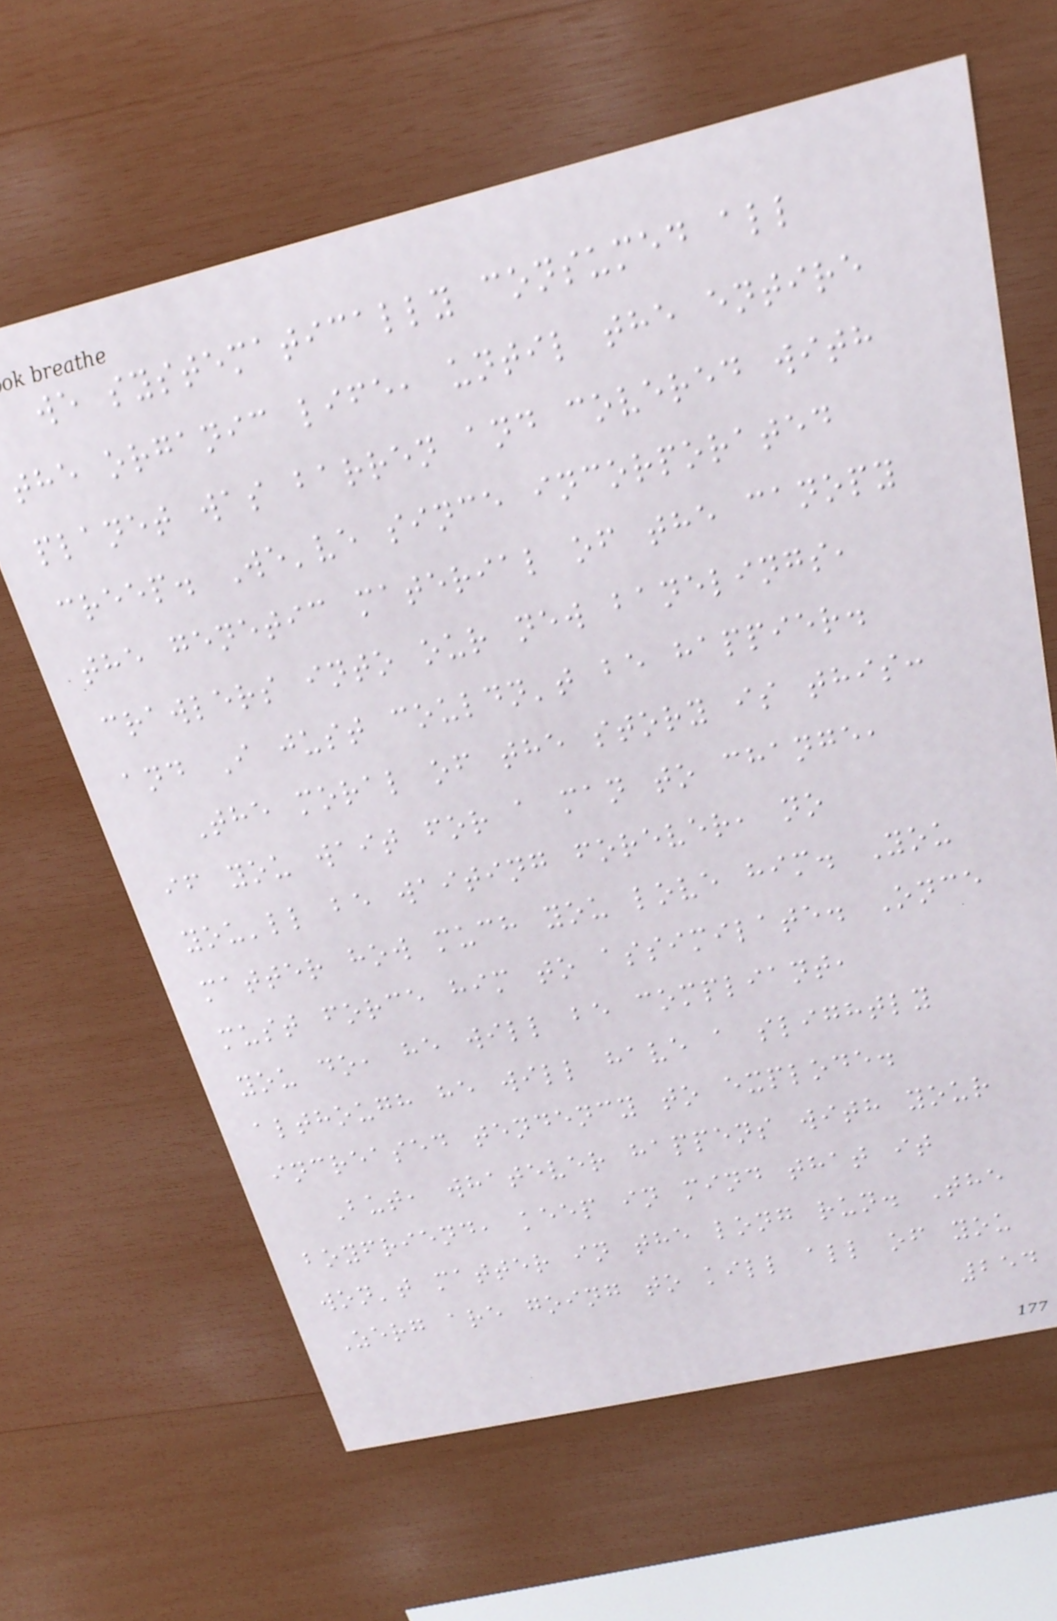we systematically consumed all
the organic life, until the entire
planet was barren and covered with
creep. We've since incorporated
the genetic material of the canopy
crawlers into our new banelings,
and I just couldn't be happier.
The moral of the story is this:
if you wait for a man to change,
you'll be waiting forever, no
matter how much you love him. You
must force him to assimilate. Once
you do, he will be compliant,
although he will have a slightly
increased tendency to explode.
But, whatever happens with your
boyfriend, keep in mind that it
won't matter in the long run. The
Zerg are going to kill all of you
254
